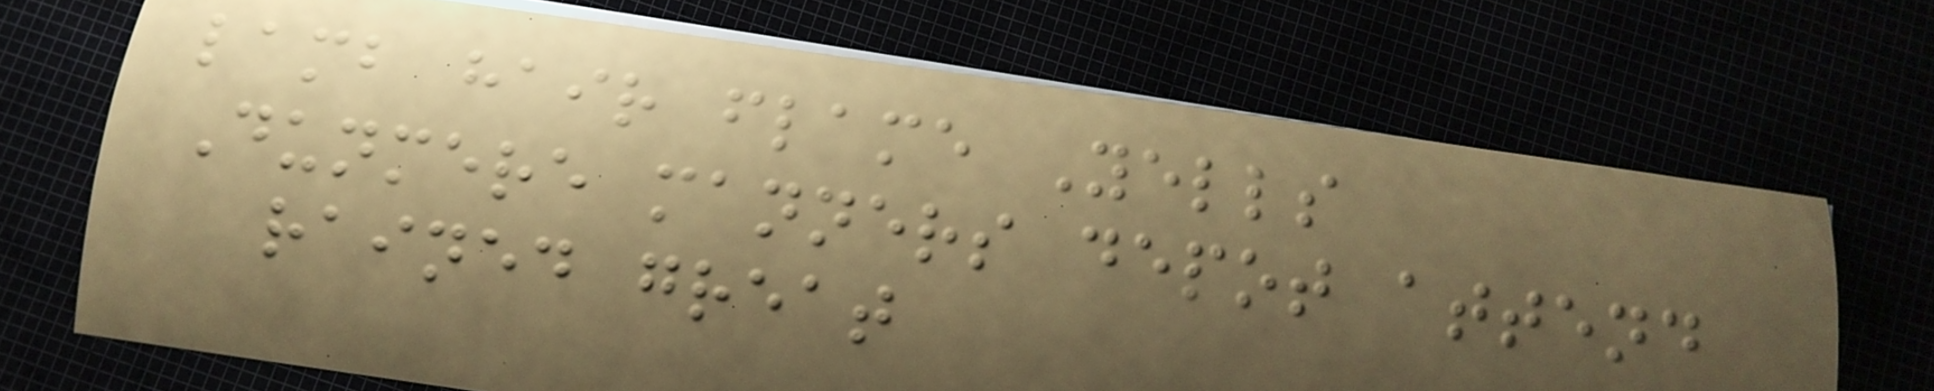lamb hair flame Yells
Dunmere manners depot attend
rained great
